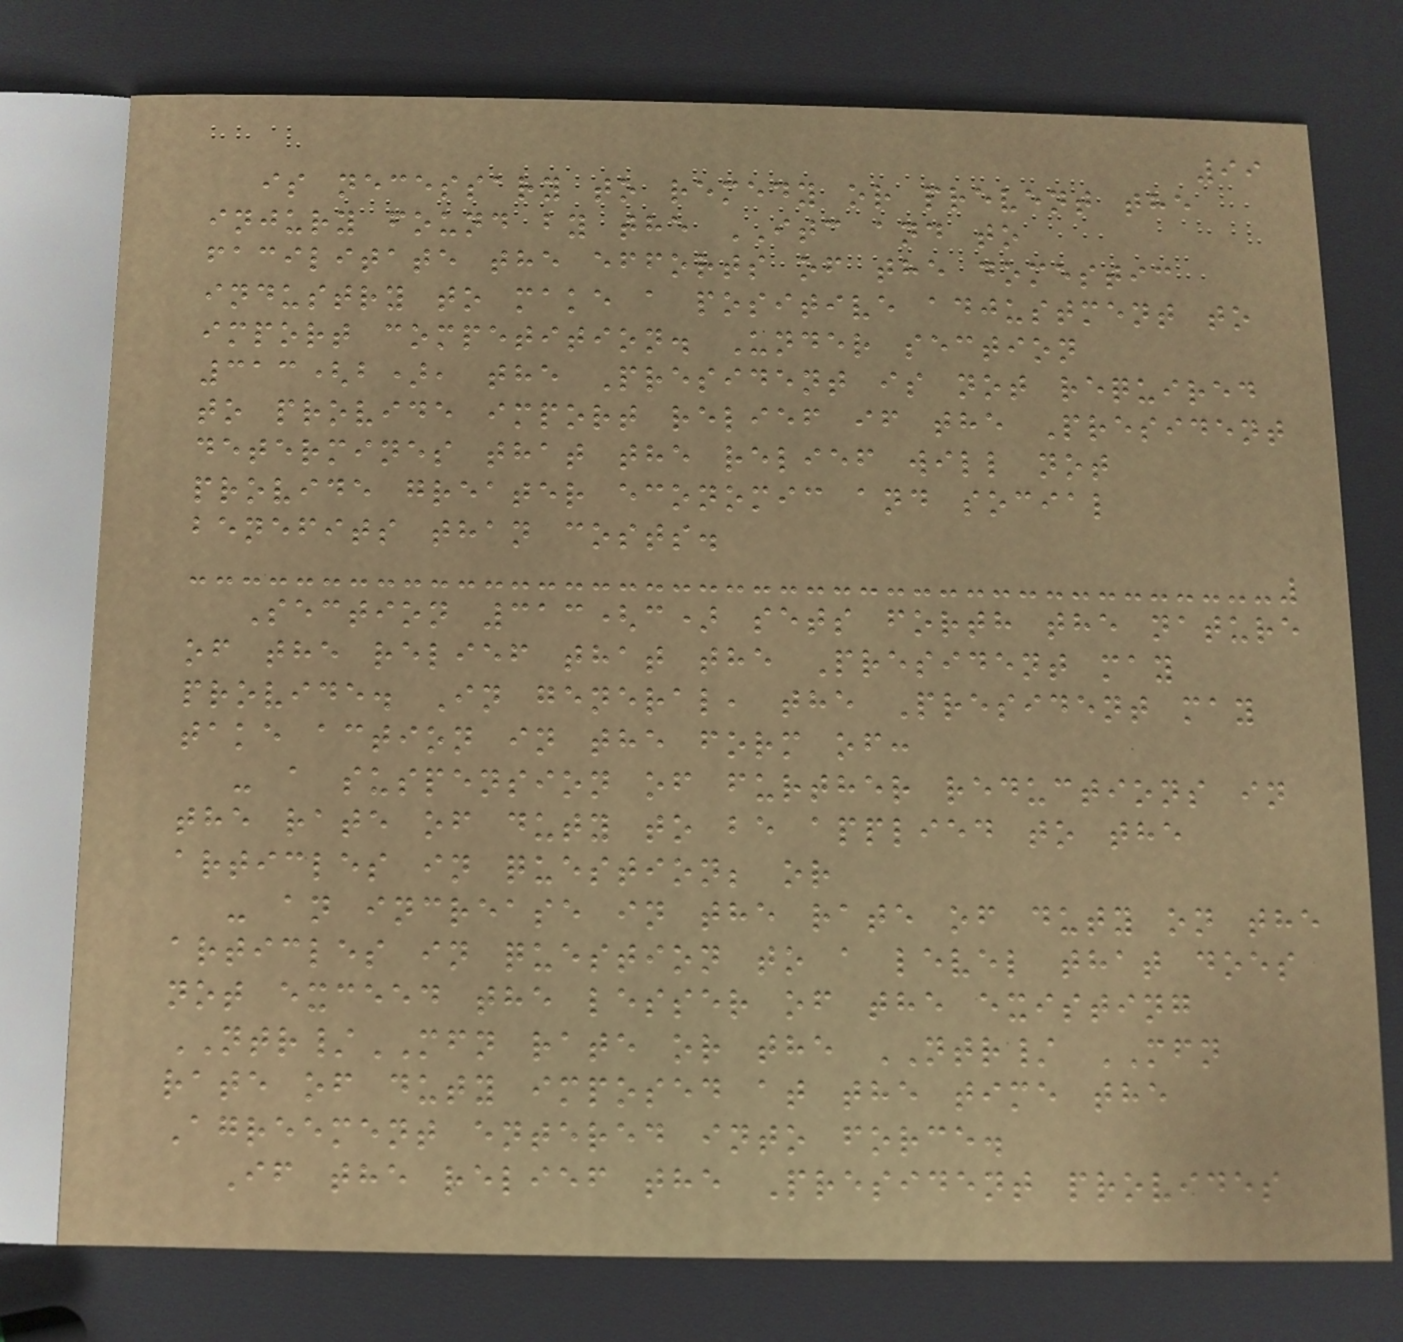99
is necessary to remedy or prevent the
injury found by the ITC and to
facilitate the efforts of the domestic
industry to make a positive adjustment to
import competition. Under section
313(b), the President is not required
to provide import relief if the President
determines that the relief will not
provide greater economic and social
benefits than costs.
Section 313(c) sets forth the nature
of the relief that the President may
provide. In general, the President may
take action in the form of:
- a suspension of further reductions in
the rate of duty to be applied to the
articles in question; or
- an increase in the rate of duty on the
articles in question to a level that does
not exceed the lesser of the existing
NTR/MFN rate or the NTR/ MFN
rate of duty imposed at the time the
Agreement entered into force.
If the relief the President provides
